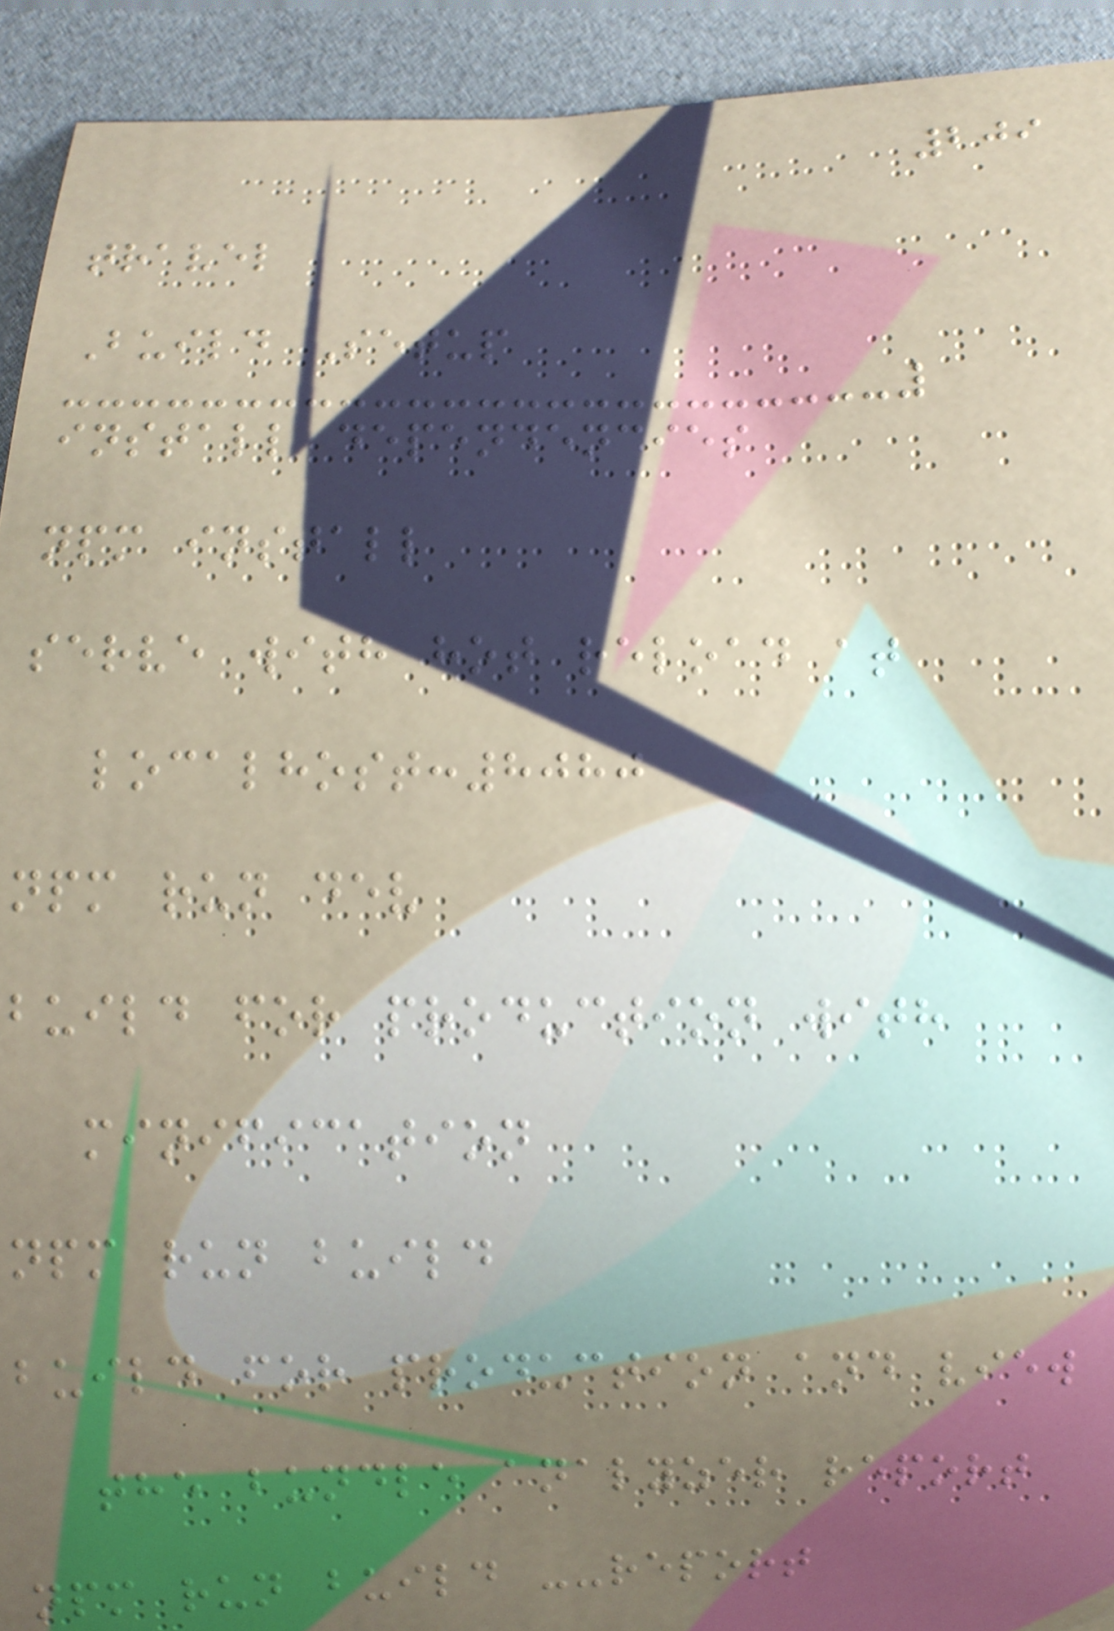209
travel
Build Setup
install dependencies
npm install
serve with hot reload at
localhost:8080
npm run dev
build for production with
minification
npm run build
build for production and view
the bundle analyzer report
npm run build --report
